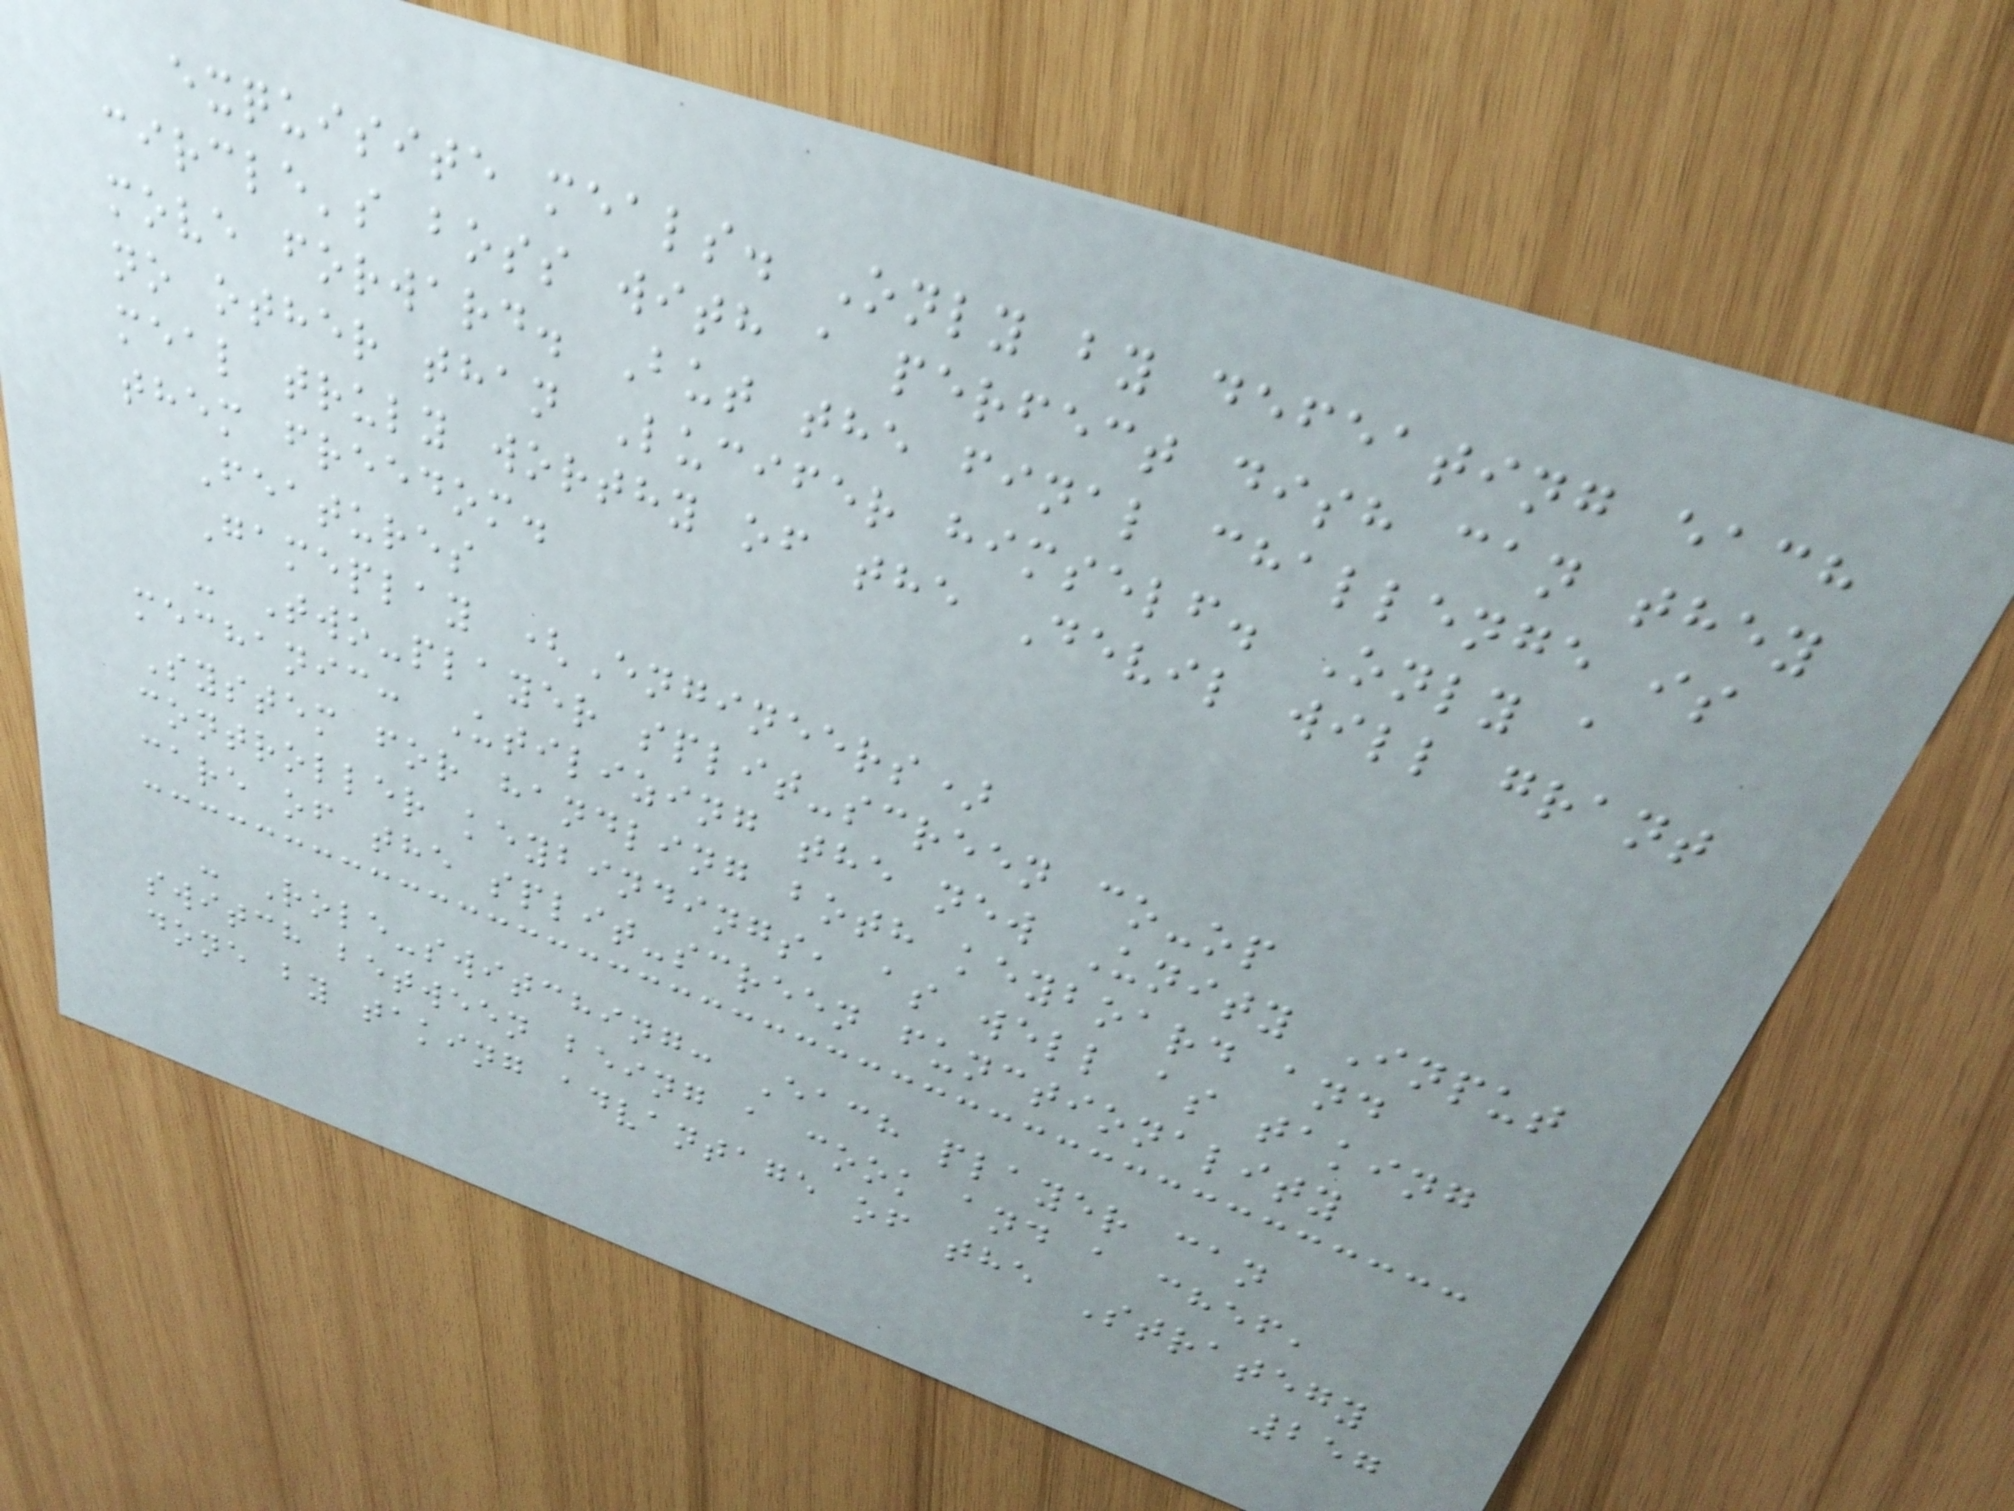exquisite meals. Only by defeating each
circle's boss with a perfect dish can they
move forward. But the final challenge is
no other than Lucifer himself. Only a
meal truly worthy of the Devil will grant
them freedom.
Features
Gameplay (Engineers)
- Two-player split-screen co-op
mechanic: Utilizing the new Unity Input
System for handling both keyboard and
controller keybindings, as well as taking
care of the split-screen functionality
- Role-switching: Each player can
switch between being a cook and a chef,
done by taking advantage of the Strategy
257
